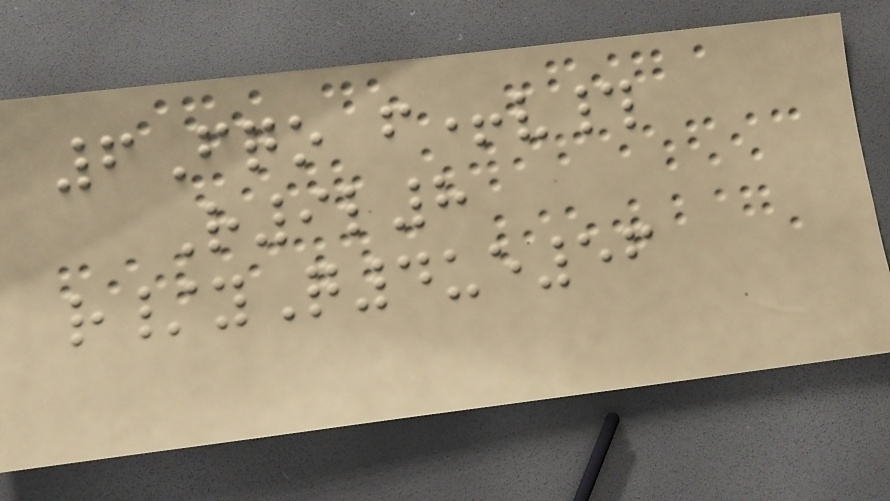6Fqo f+v#
R9l8
r/yQ4ue56
